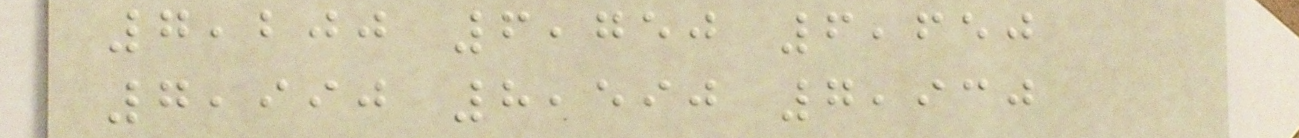7,200 6,750 6,650
7,990 8,590 7,930
